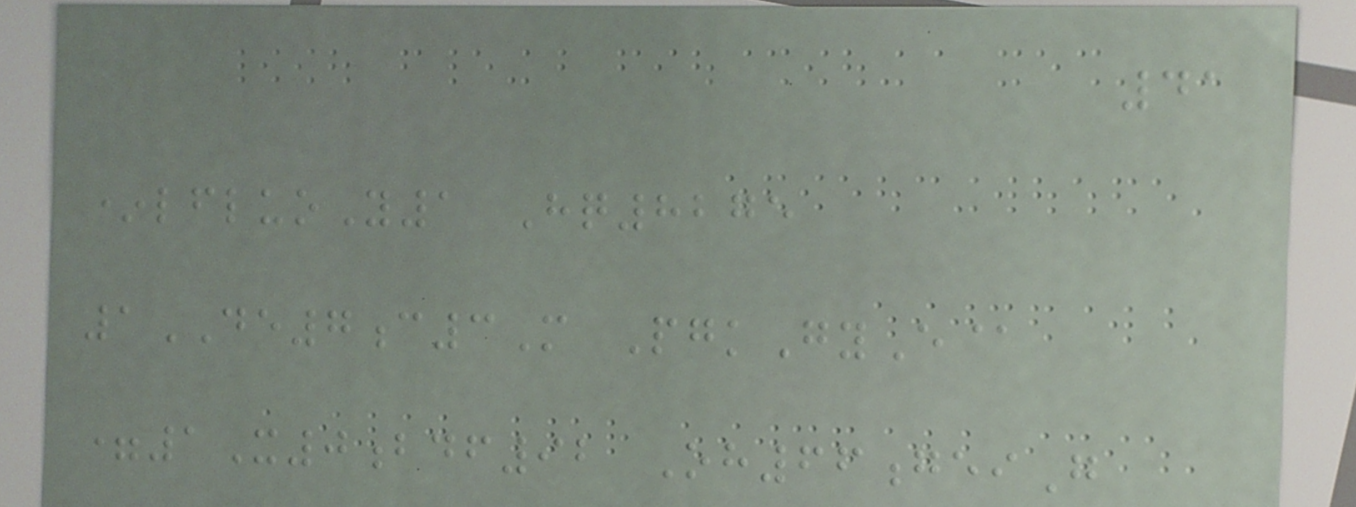41
*lfluoY1 Hq8275
1DE7c3M PgkGyE@
=1X0bdf92 Oh66geiG
